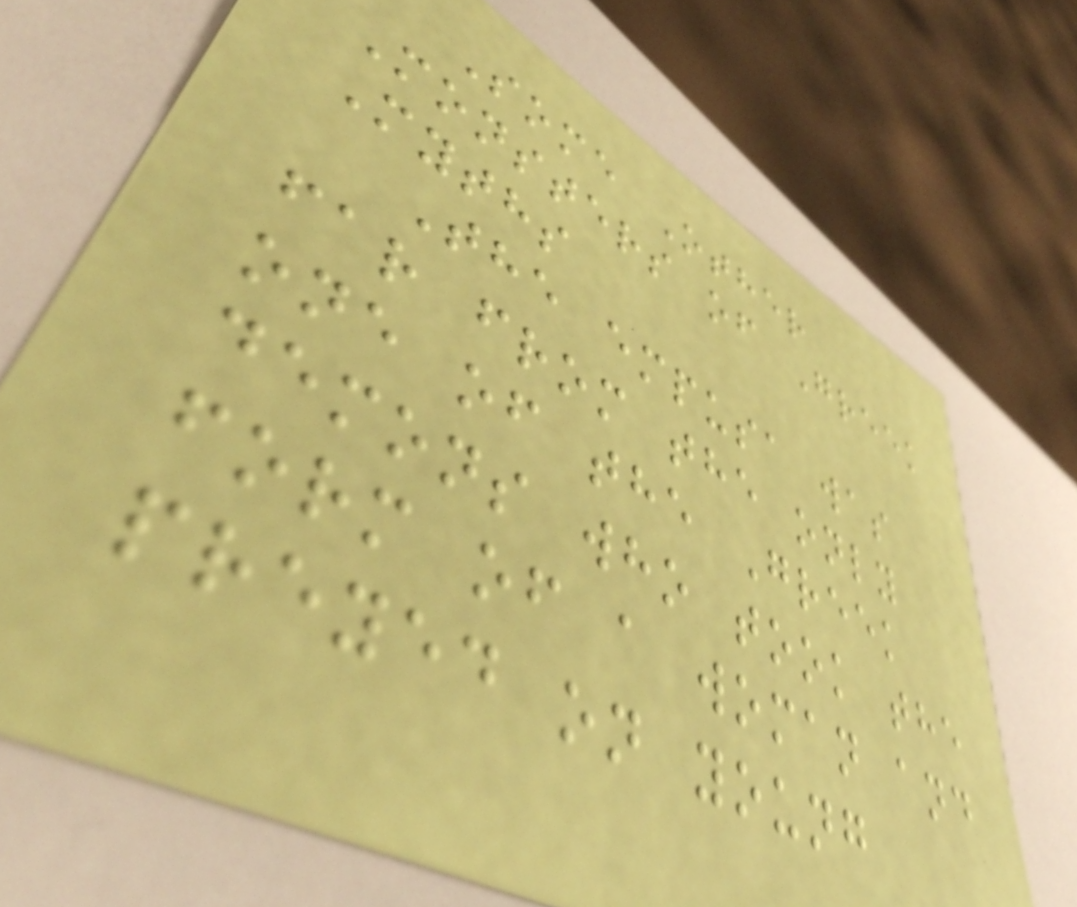Some Other
Monsters of Greek
Myths
The empusa was
far from the only
one of the Greek
demons who took the
form of a woman and
preyed on young
